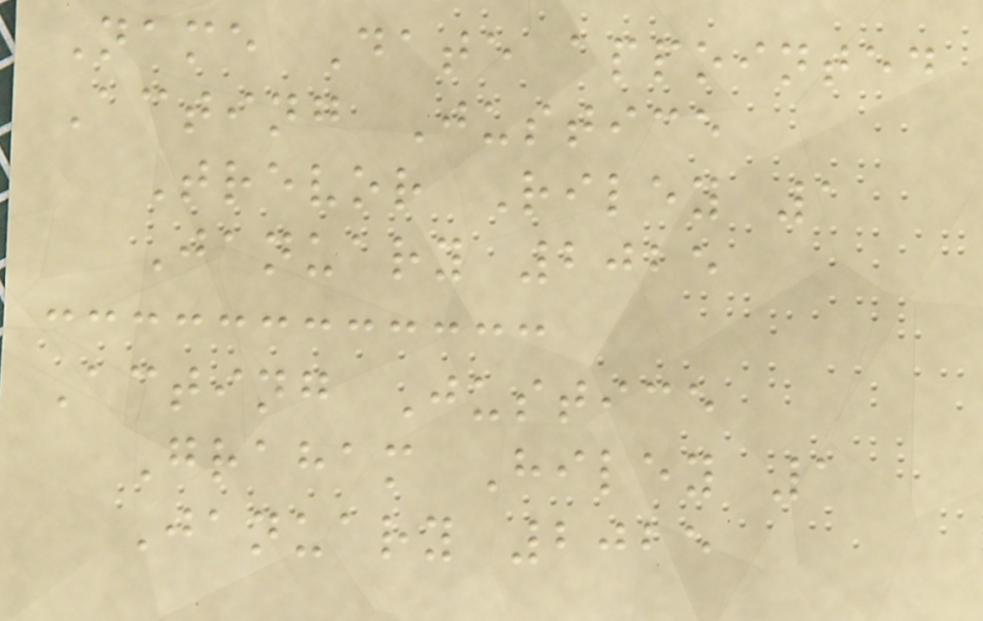Name Date appointed
Acting Justice
Trevor Riley 1
January 2025
Acting Justice
Graham Hiley 1
January 2025
